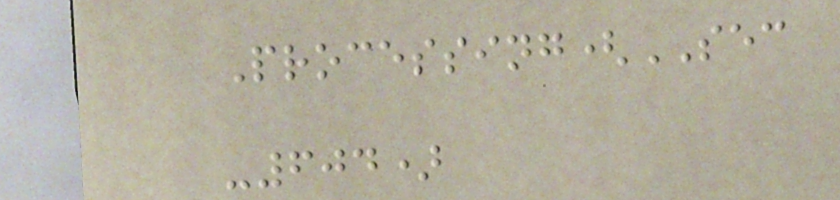Processing(SEC
-604)
